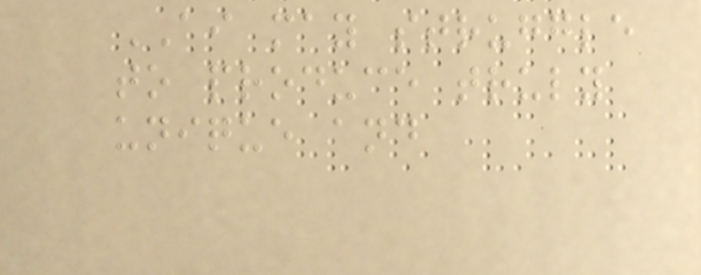AI may struggle
to produce truly
unique and
